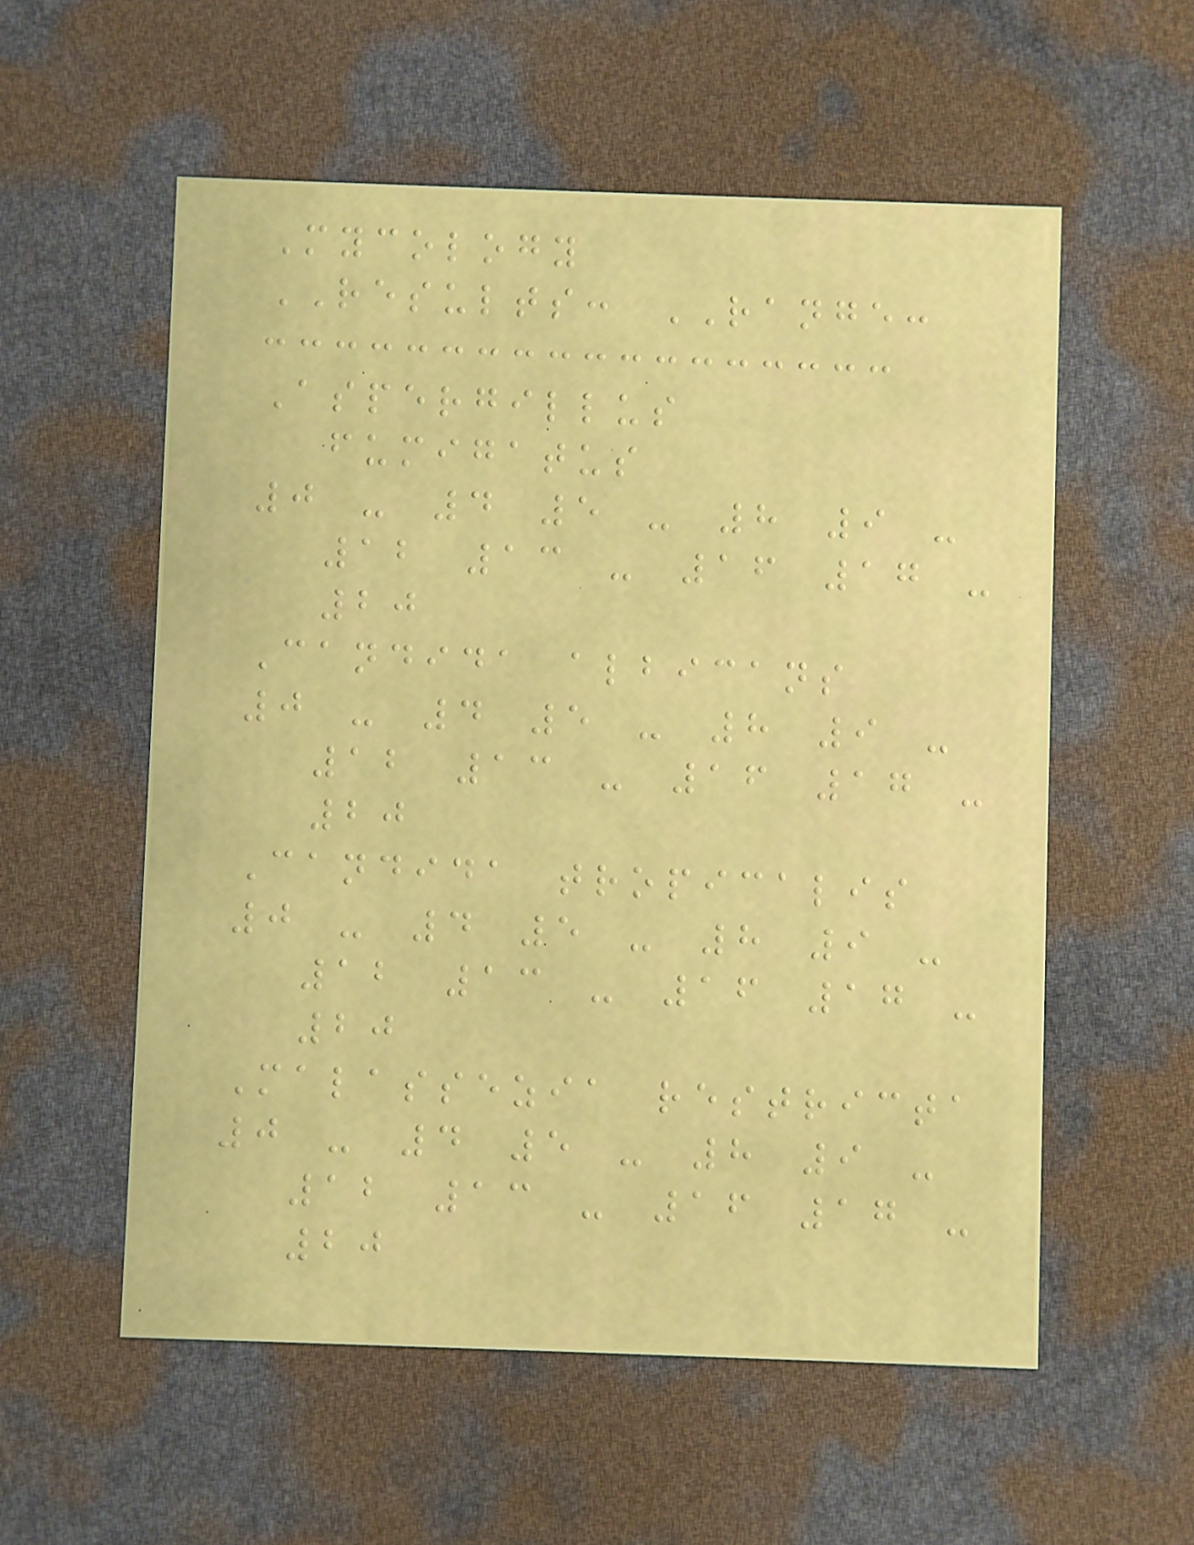Mycology
RESULTS: RANGE:
Aspergillus
fumigatus
0 - 4 5 - 8 9 -
12 13 - 16 17 -
20
Candida albicans
0 - 4 5 - 8 9 -
12 13 - 16 17 -
20
Candida tropicalis
0 - 4 5 - 8 9 -
12 13 - 16 17 -
20
Malassezia restricta
0 - 4 5 - 8 9 -
12 13 - 16 17 -
20
